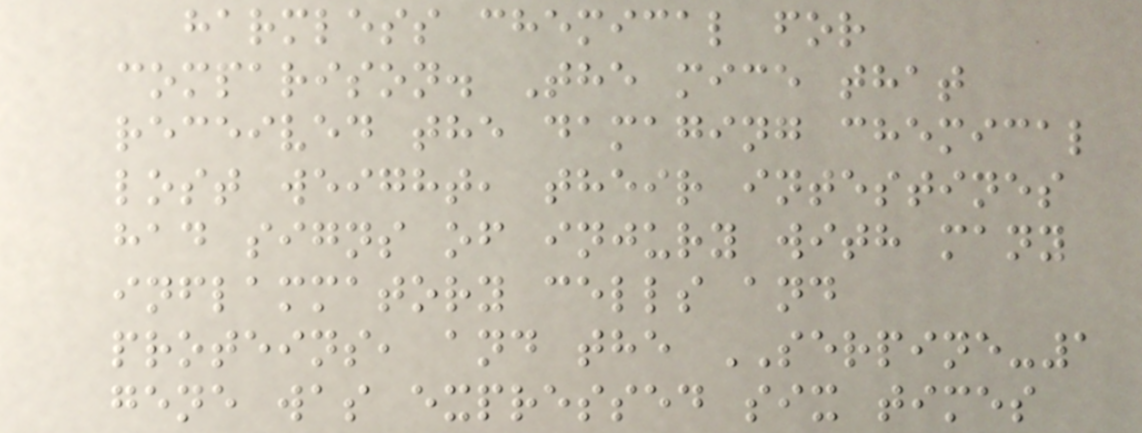harmless chemical for
comparison. The mice that
received the damaging chemical
lost weight, their intestines
had signs of injury with many
inflammatory cells and
proteins, and the SERPINE-1
gene was expressed six times
